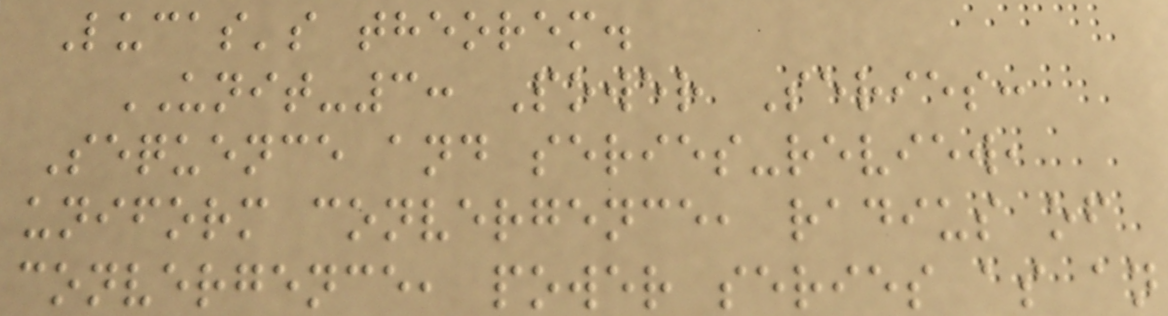Lucas's theorem.
UNIT-3: Power Series:
Sequence and series-review,
uniform convergence, radius of
convergence, power series as an
